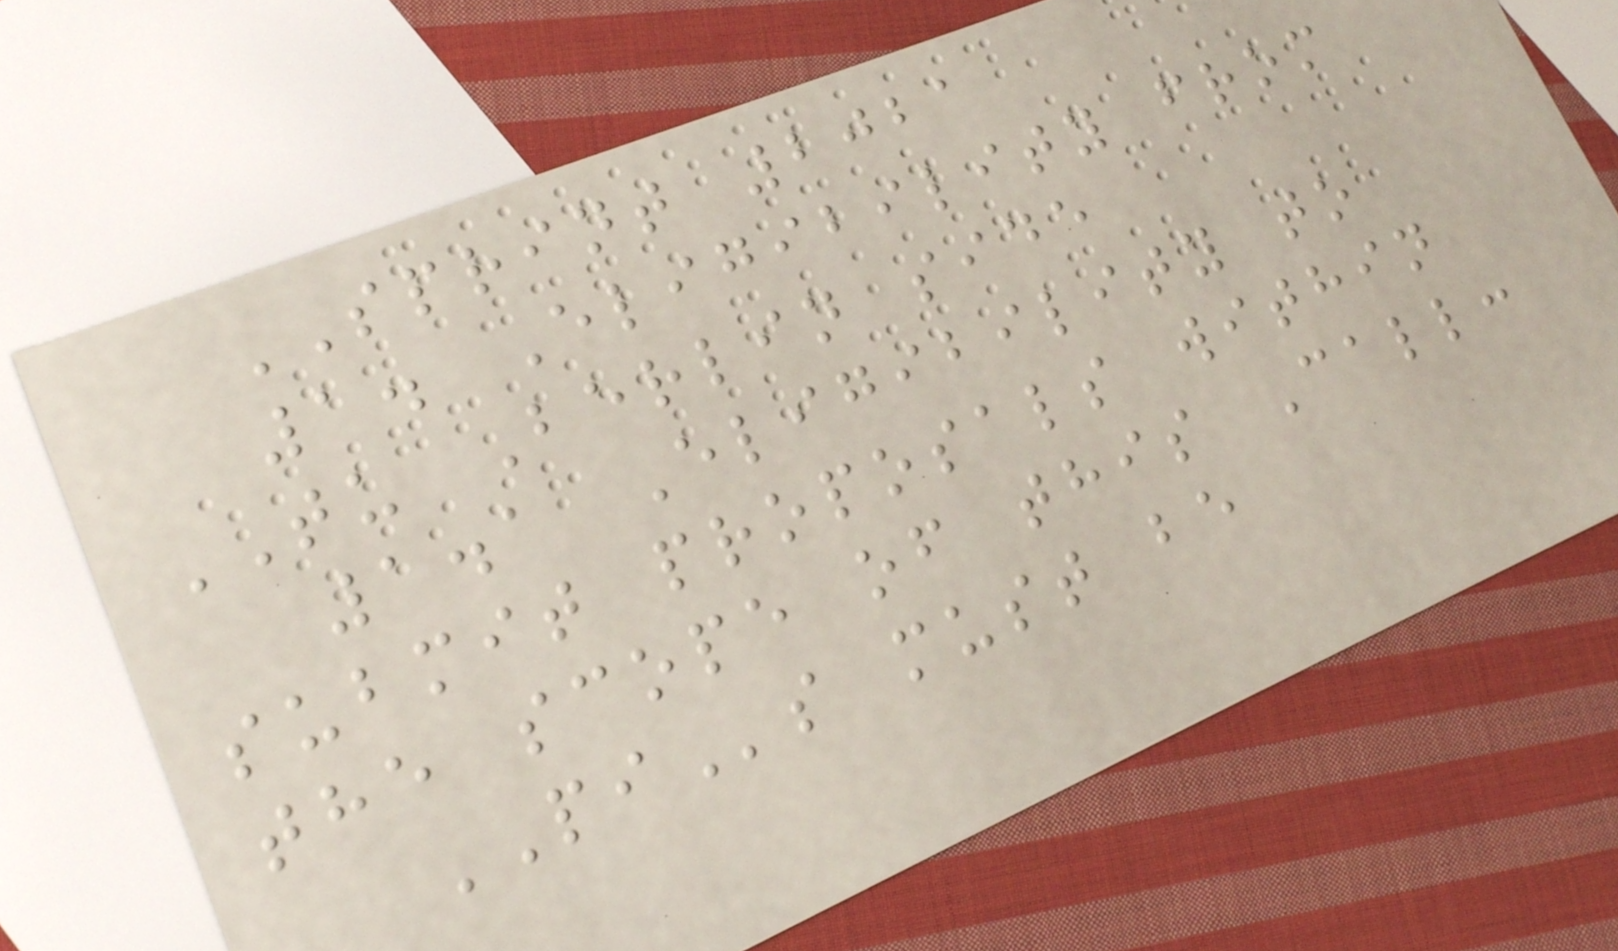SPRINT 2021
1. Eligibility from
TU Berlin side
1.1 Eligibility to
submit proposals within
the scope of this Call:
PIs must be
